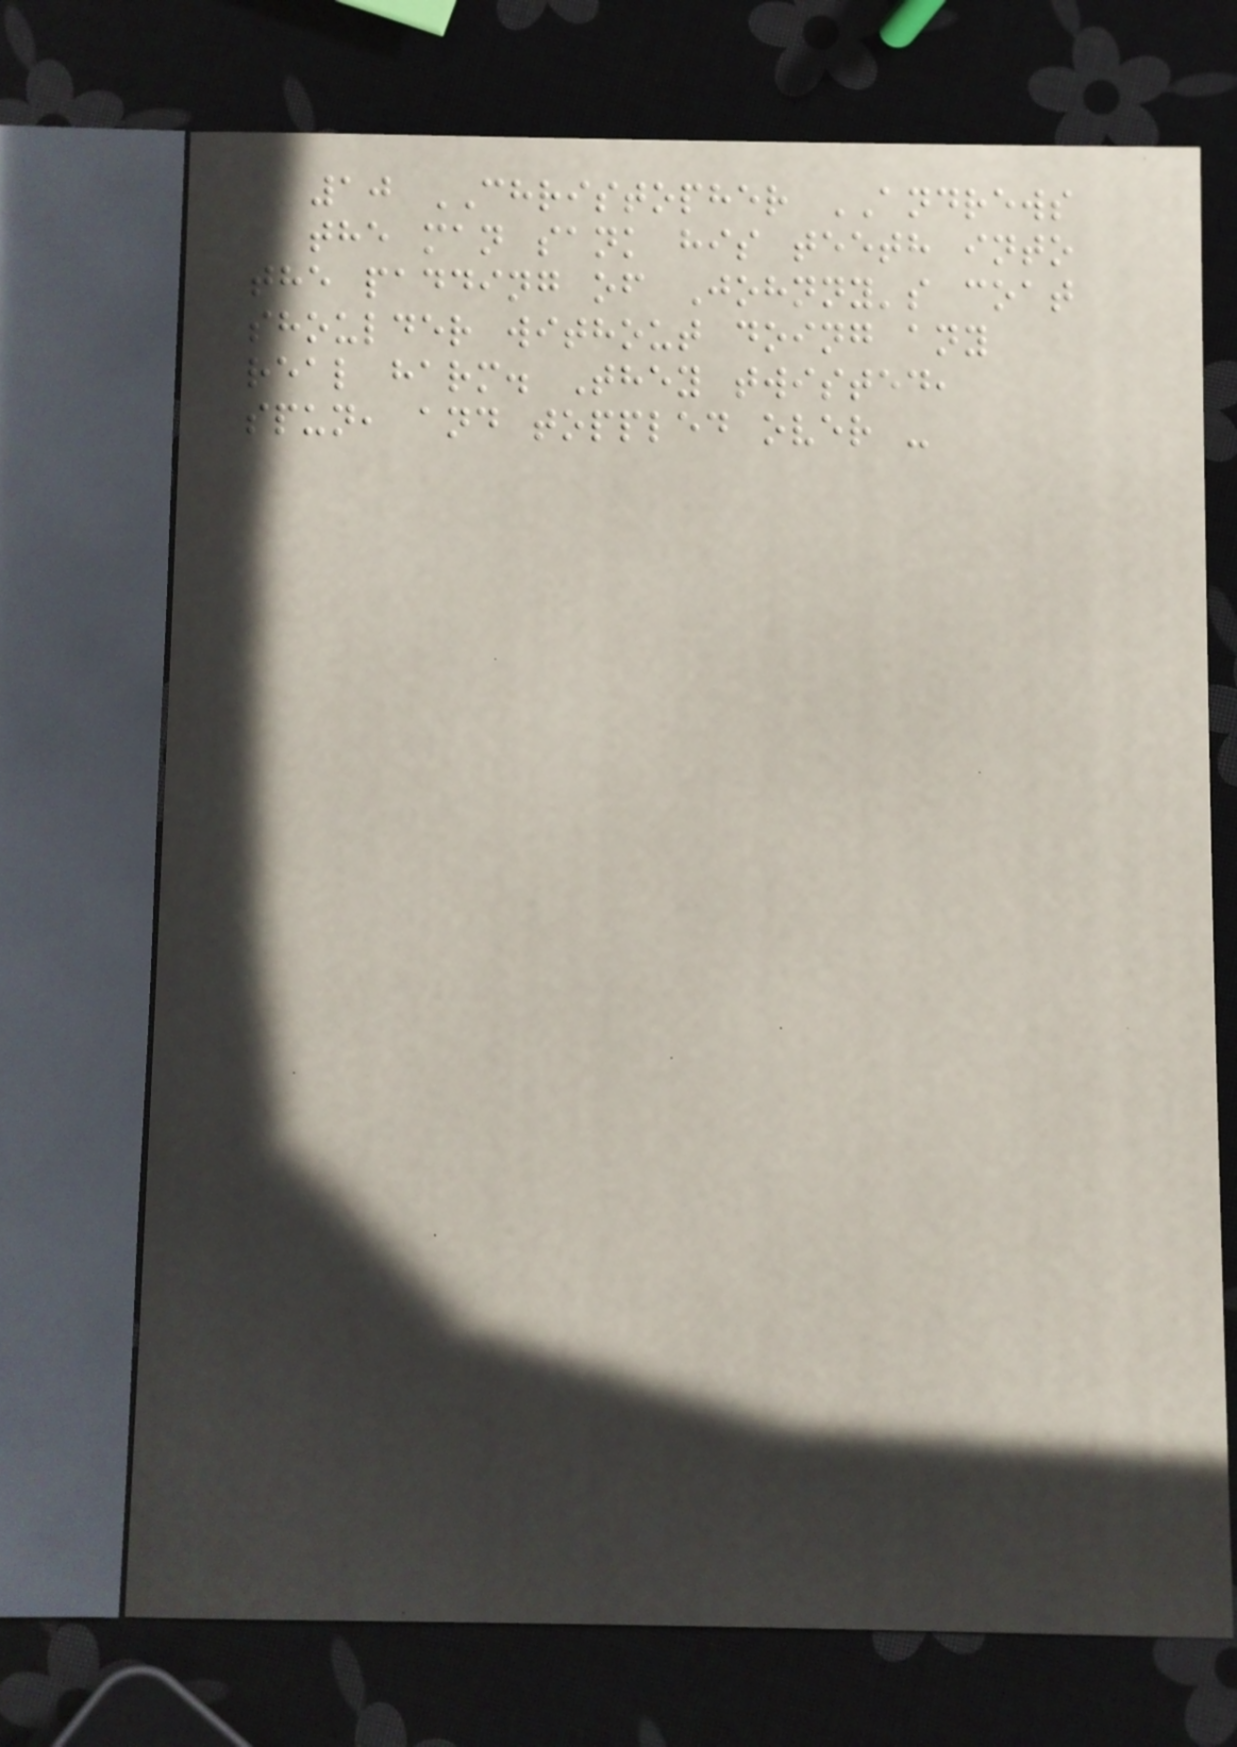10 CHRISTOPHER ANDREWS
the man sank his teeth into
the padding of Johnny's coat
shoulder without doing any
real harm. They twisted,
spun, and toppled over -
